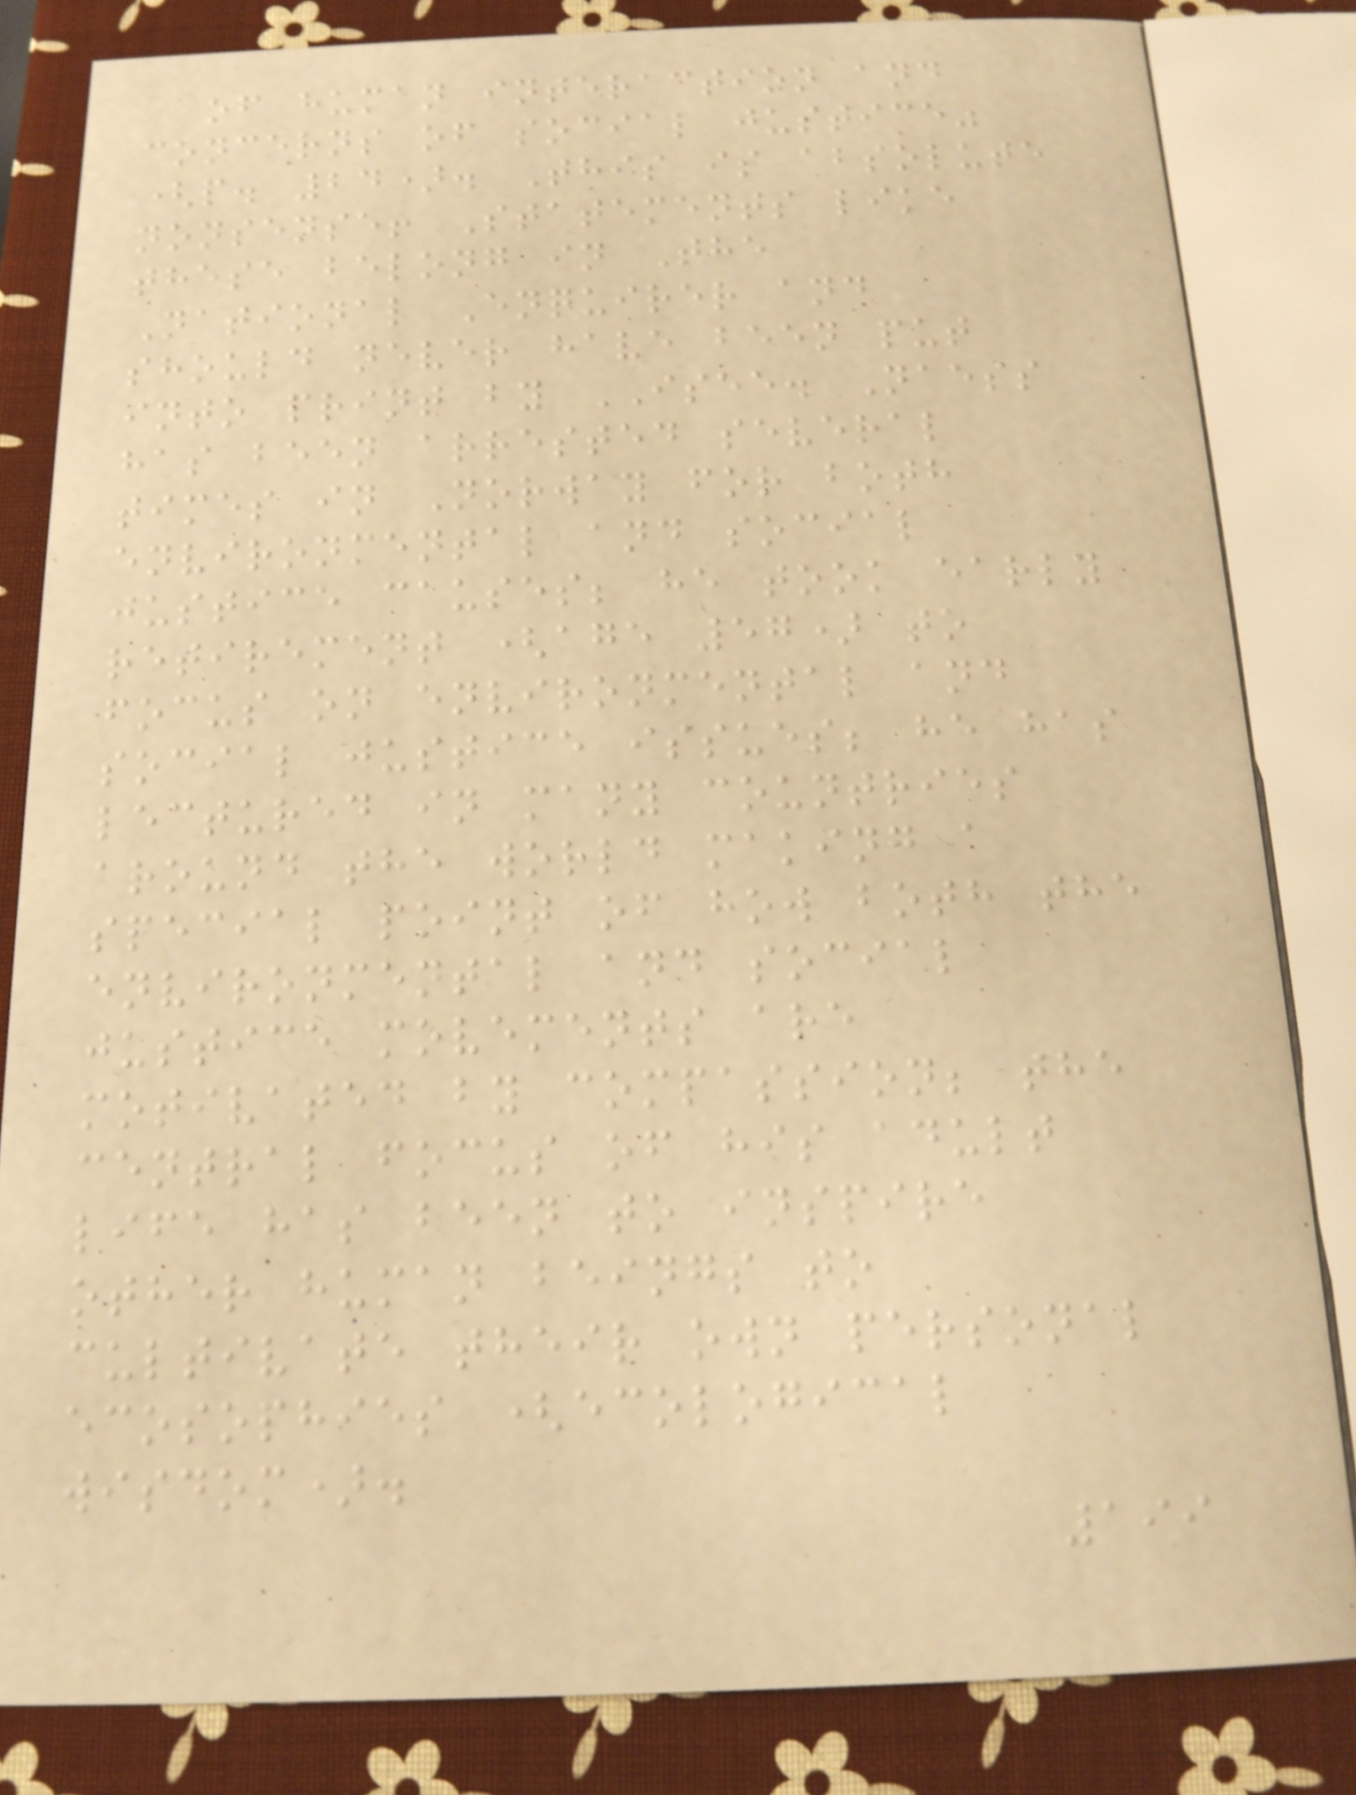of human interaction and
concerns of social justice"
(p. 24). This is absolute
nonsense! Statements like
these belong in The
National Enquirer and
should never have been put
into print by ISEE. Naess
has been arrested several
times in Norway for both
environmental and social
justice causes; he took early
retirement (age 57) to
focus on environmental and
social justice issues; he has
lectured in many countries
around the world making a
special point of how both the
environmental and social
justice movements are
motivated by compassion; the
central focus of his adult
life has been to inspire
other human beings to
cultivate their own personal
ecosophies (ecological
wisdom).
199
